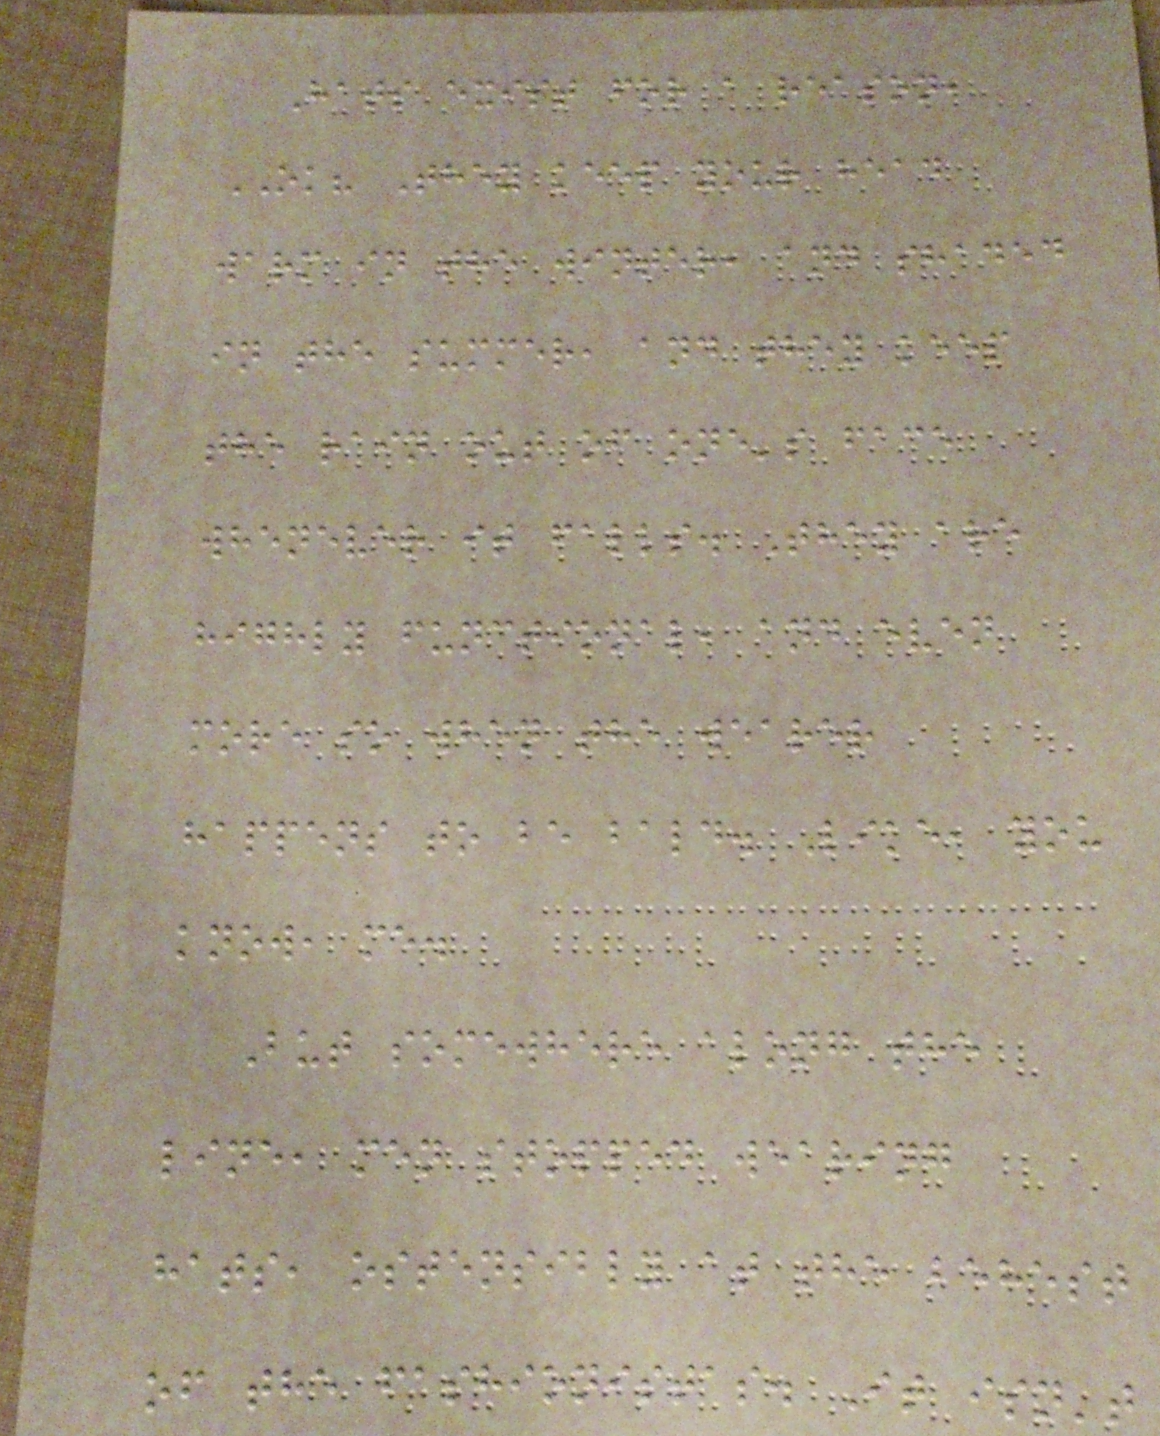Hats exist for a reason,
OK? They keep your head
warm in the winter, and shaded
in the summer, and they keep
the rain out of one's face
whenever it falls. They are
highly functional, and even
more so when the wearer
happens to be bald. Like, you
know, me.
But somewhere along the
line, men stopped wearing
hats, ostensibly at the behest
of the fashionistas. It isn't
